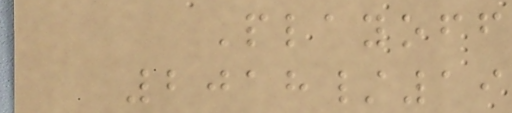Playoff
2018/19
